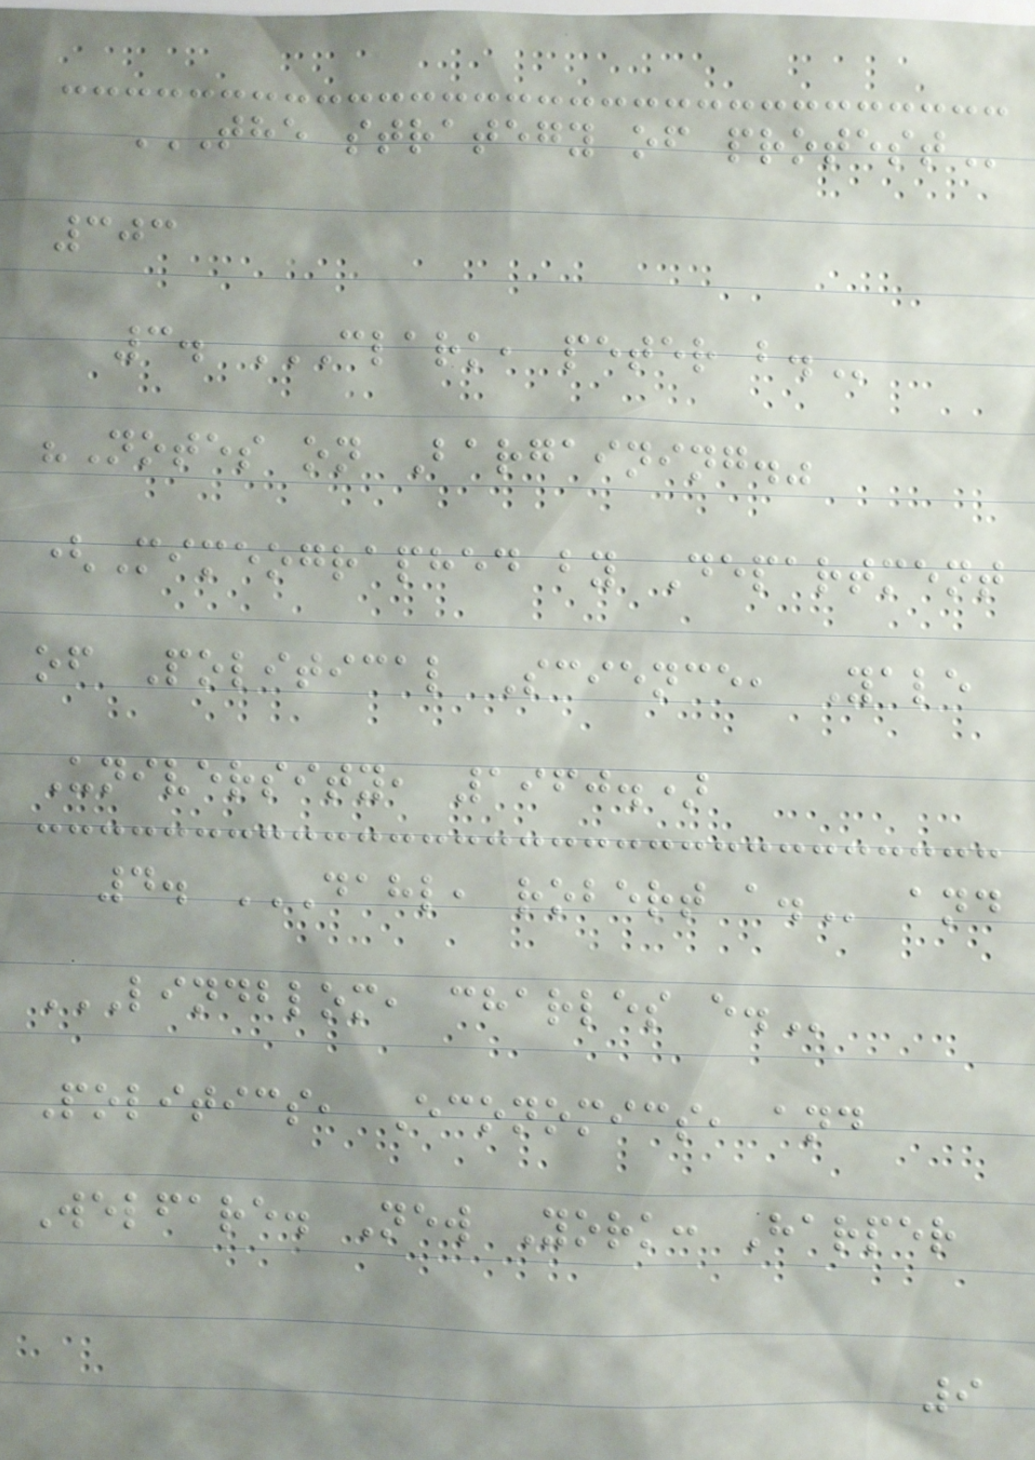THE STRATEGY OF PROTEST
303
3. CLARK, PETER B.
"Notes on Bargaining."
(Mimeographed by Department
of Political Science, Yale
University, 1960.)
4. DAHL, ROBERT A. and
LINDBLOM, CHARLES E.
Politics, Economics, and
Welfare. New York: Harper
9
